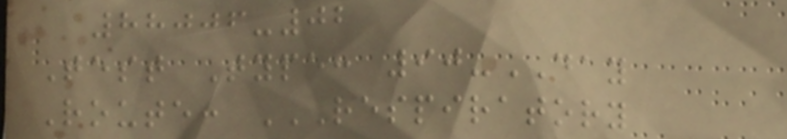88006-02
Test Type: 90-DAY
Route: RESPIRATORY
